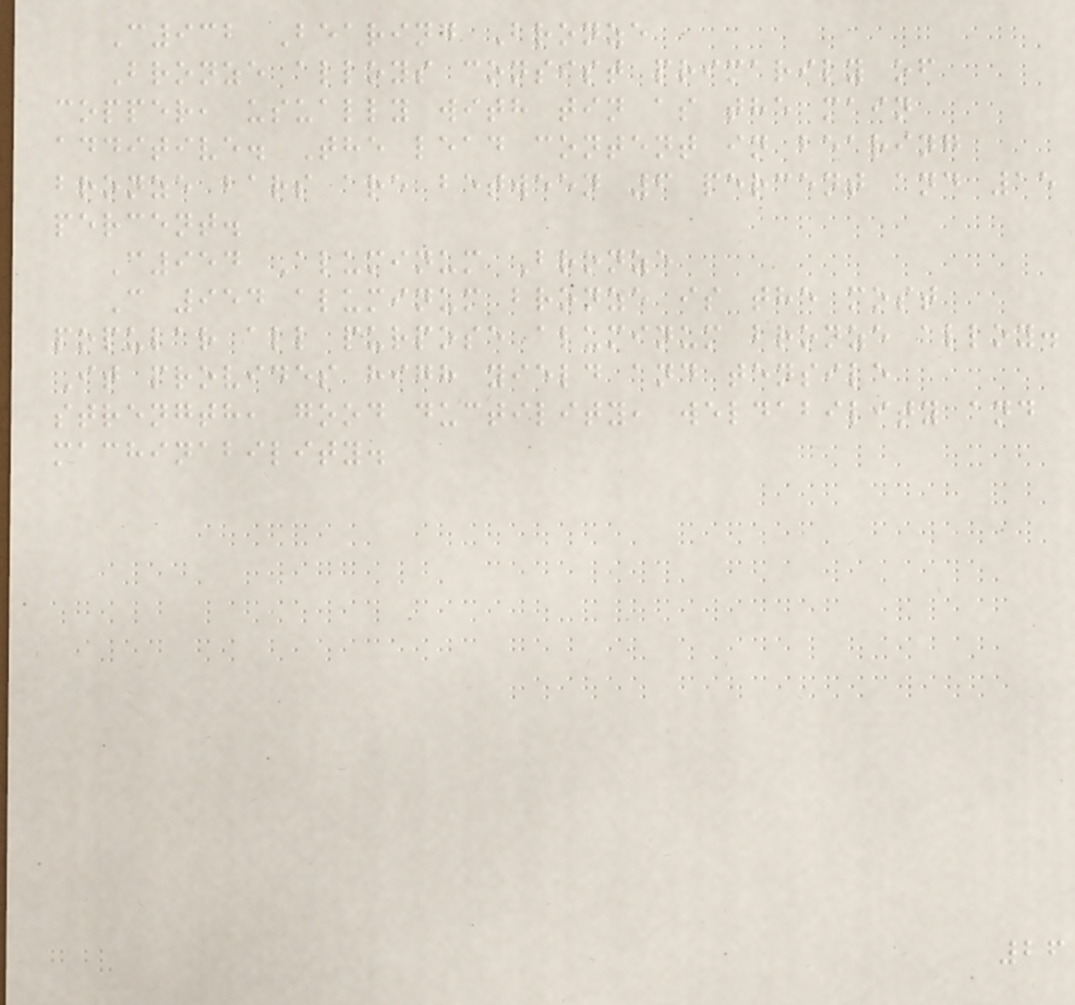C932 Bearing Bronze
Bronze alloys consist primarily of
copper, usually with tin as the main
additive. The lead content in bearing
bronze bars are between 6 percent and 15
percent.
C954 Aluminum Bronze
C 954 aluminum bronze is the most
popular all purpose aluminum bronze alloy.
It provides high yield and tensile
strength, good ductility, weldability and
machinability.
26
